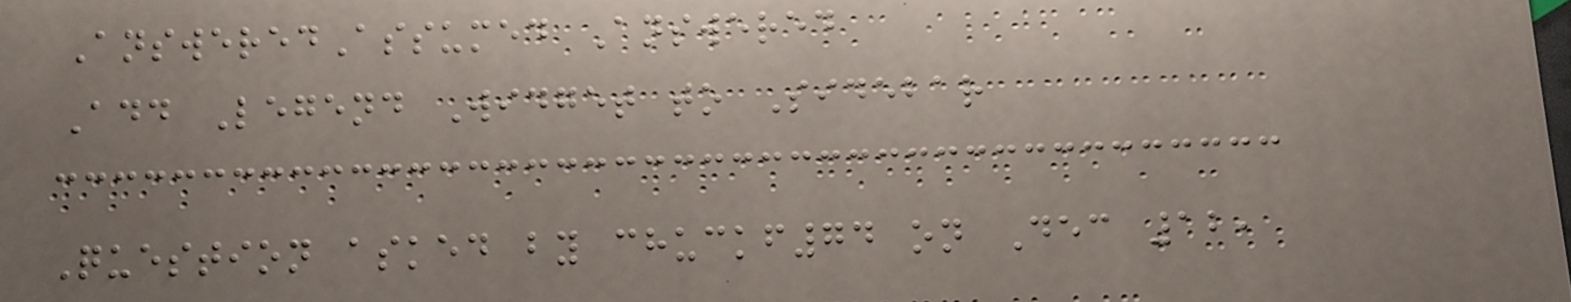AnsweredAssumed Answered
Add Legend Widget to Sidebar
Question asked by chuckf74 on Dec 12,
